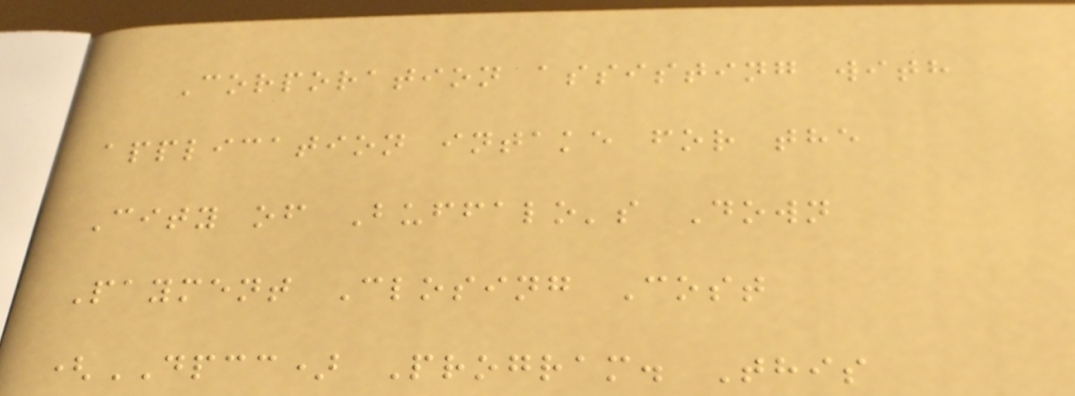Corporation assisting with
application intake for the
City of Buffalo's Down
Payment Closing Cost
(DPCC) Program. This
